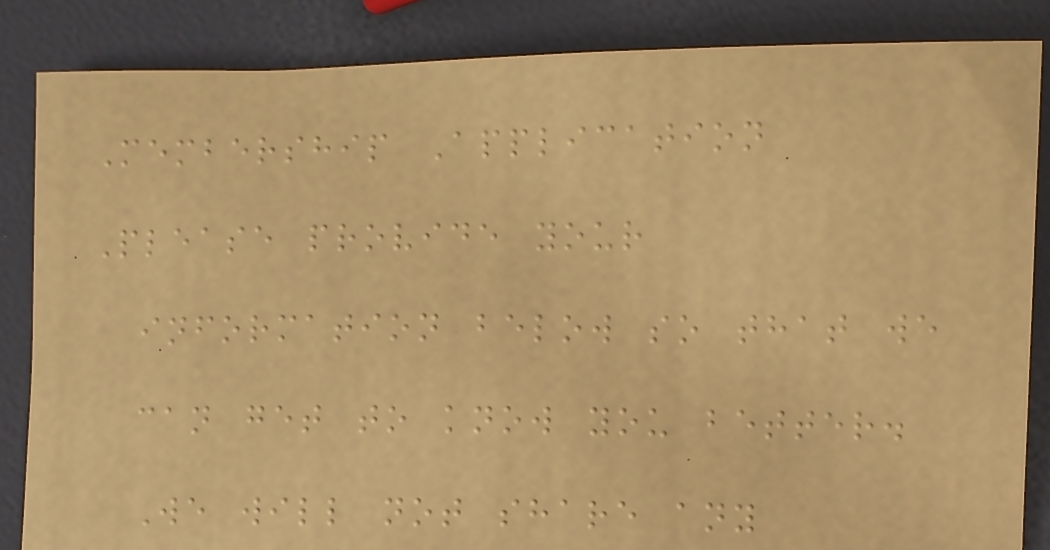Membership Application
Please provide your
information below so that we
can get to know you better.
We will not share any
